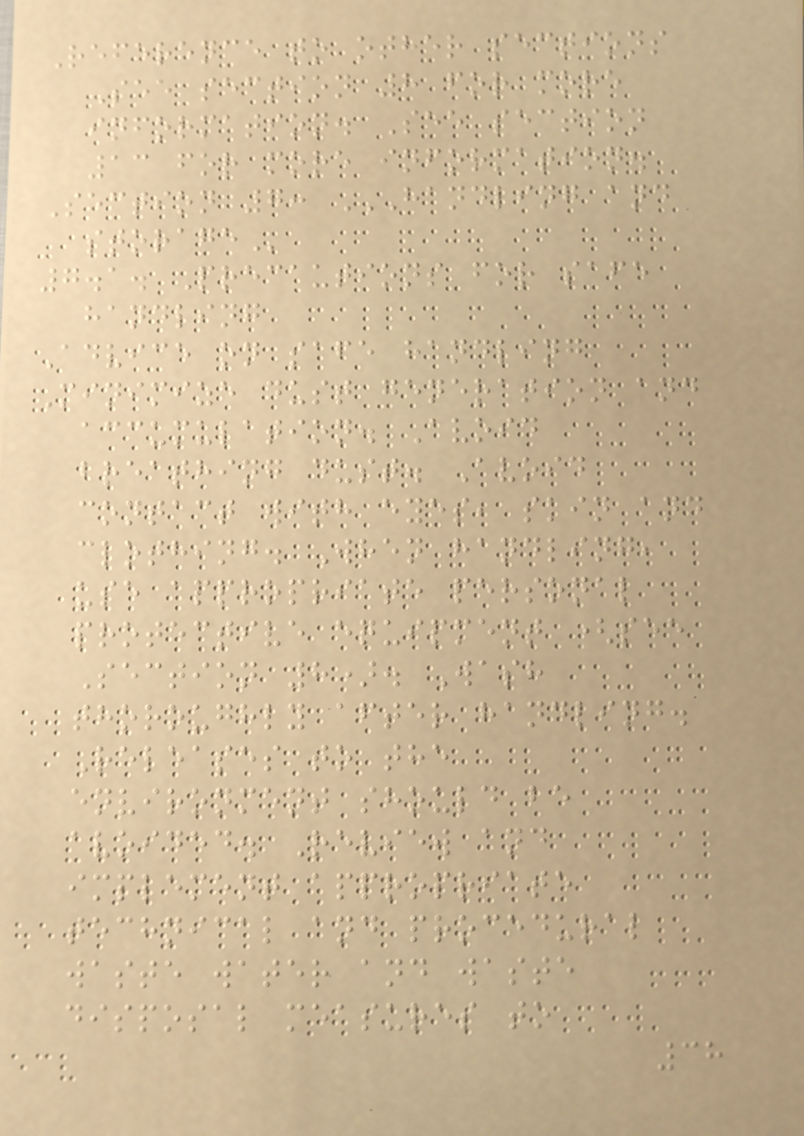Reference to other sections
See section 8 for more
information. See section
13 for more information.
Section 7: HANDLING AND
STORAGE
7.1. Precautions for safe
handling
Advice on safe handling
Minimize dust generation and
accumulation. Avoid
breathing dust. Avoid
contact with eyes, skin and
clothing. When handling,
use appropriate personal
protective equipment (see
Section 8). Wash
thoroughly after handling.
Releases to the
environment should be
avoided. Review and
implement appropriate
technical and procedural
waste water and waste
disposal measures to
38
